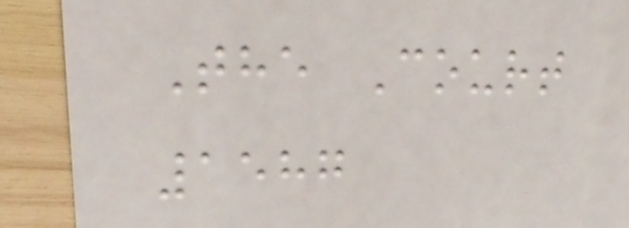The Court
1587
